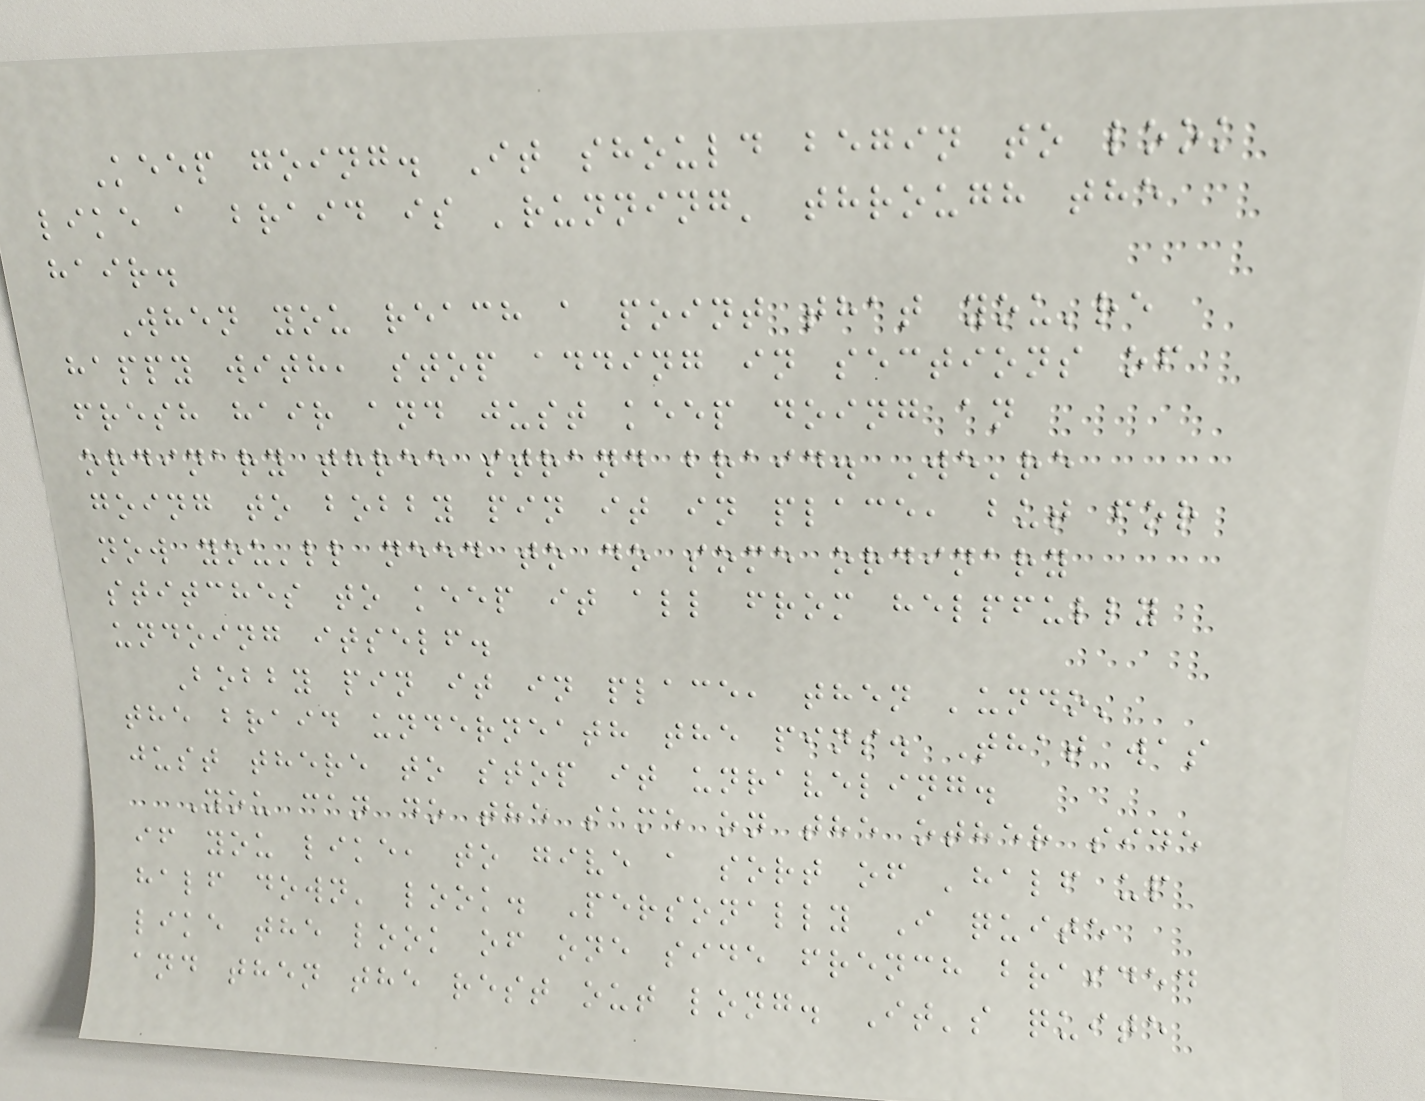Keep going. It should begin to look
like a braid is 'running' through the
hair.
When you reach a point that you're
happy with, stop adding in sections of
fresh hair and just keep doing an
ordinary three strand braid. We're
going to bobby pin it in place, but for
now you'll need to do some ordinary
stitches to keep it all from helpfully
undoing itself.
Bobby pin it in place, then 'undo'
the braid underneath the pins. That was
just there to stop it unraveling.
You can do the same on the other side
if you like, to give a sort of 'half up
half down' look. Personally I quite
like the look of one side french braided
and then the rest out long. It's quite
